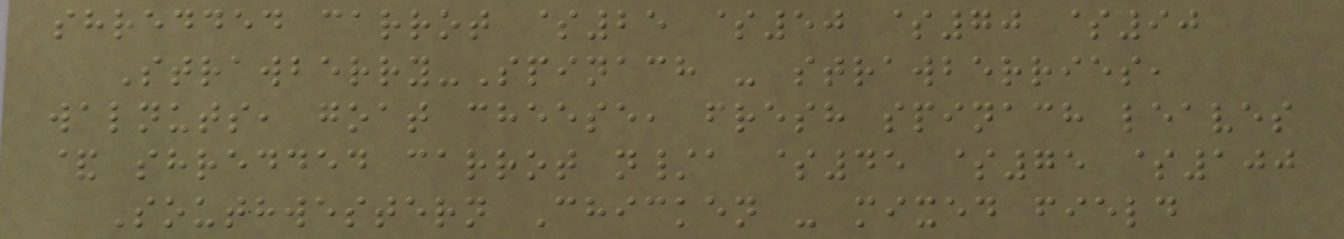shredded carrot $25 $50 $70 $90
Strawberry-Spinach - strawberries,
walnuts, goat cheese, fresh spinach leaves
& shredded carrot n/a $45 $75 $100
Southwestern Chicken - mixed field
